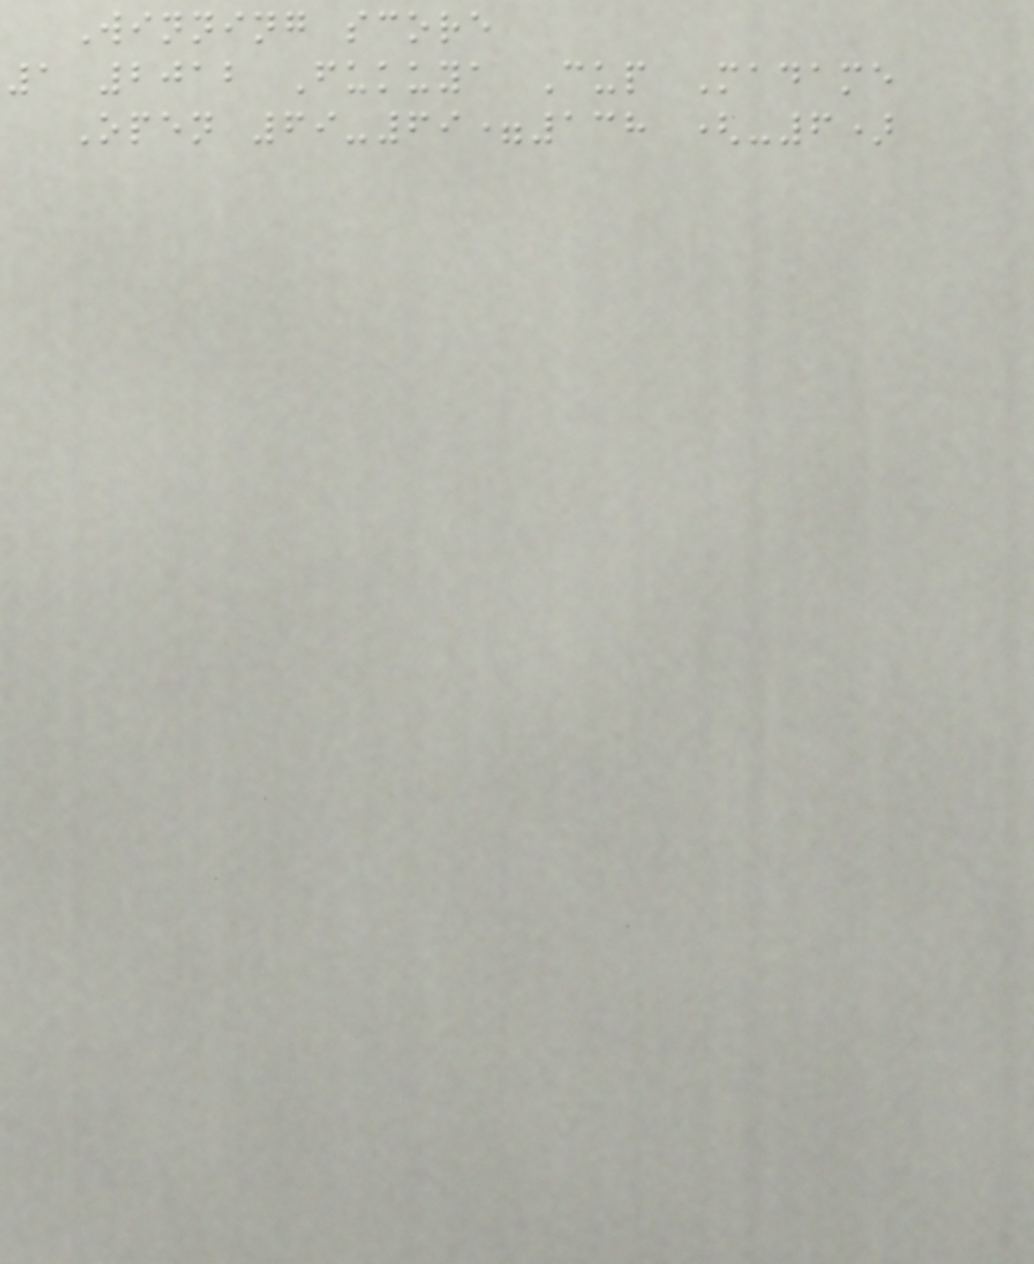Winning score
1 2012 Fukuya Cup Madame
Open 69-69=138 (-6)
